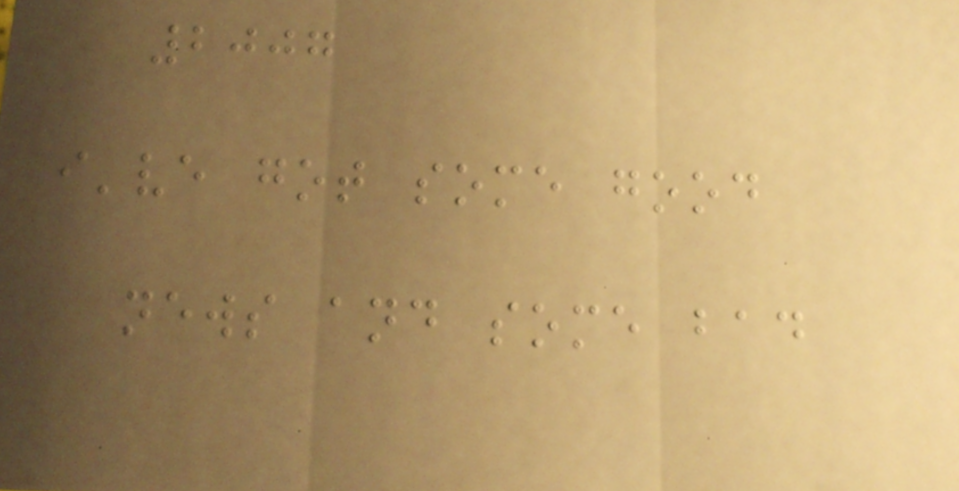2007
i've got some good
news and some bad
